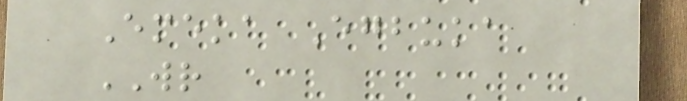Emeka Egbuka
WR
